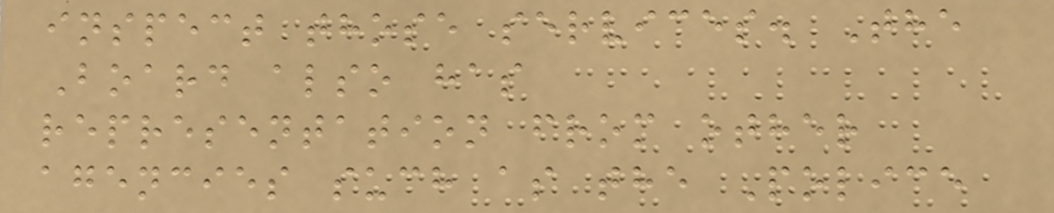inspect those services. The
Board also has
representation from other
agencies such as the Police
